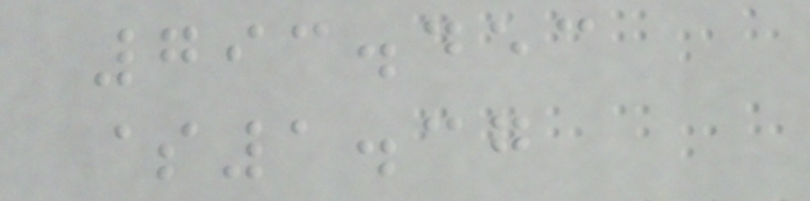793.453
$1.37
